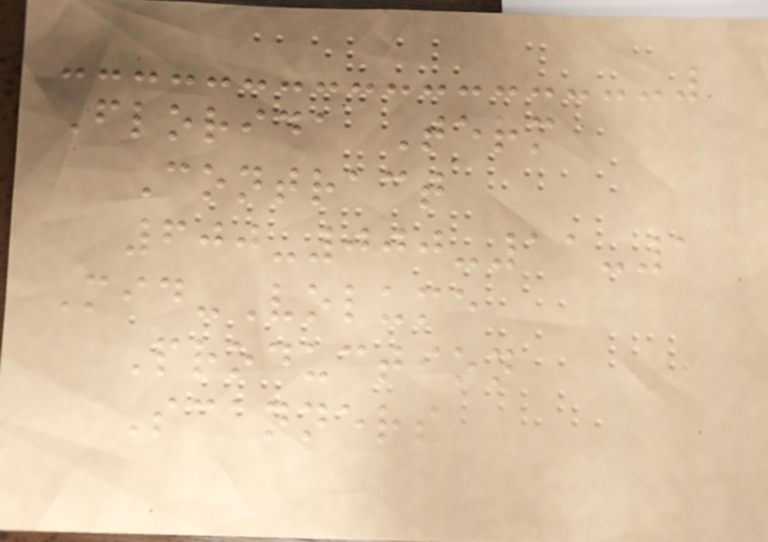Florida Term
Contract
600-000-11-1
Mid-Volume
Production
Scanners
